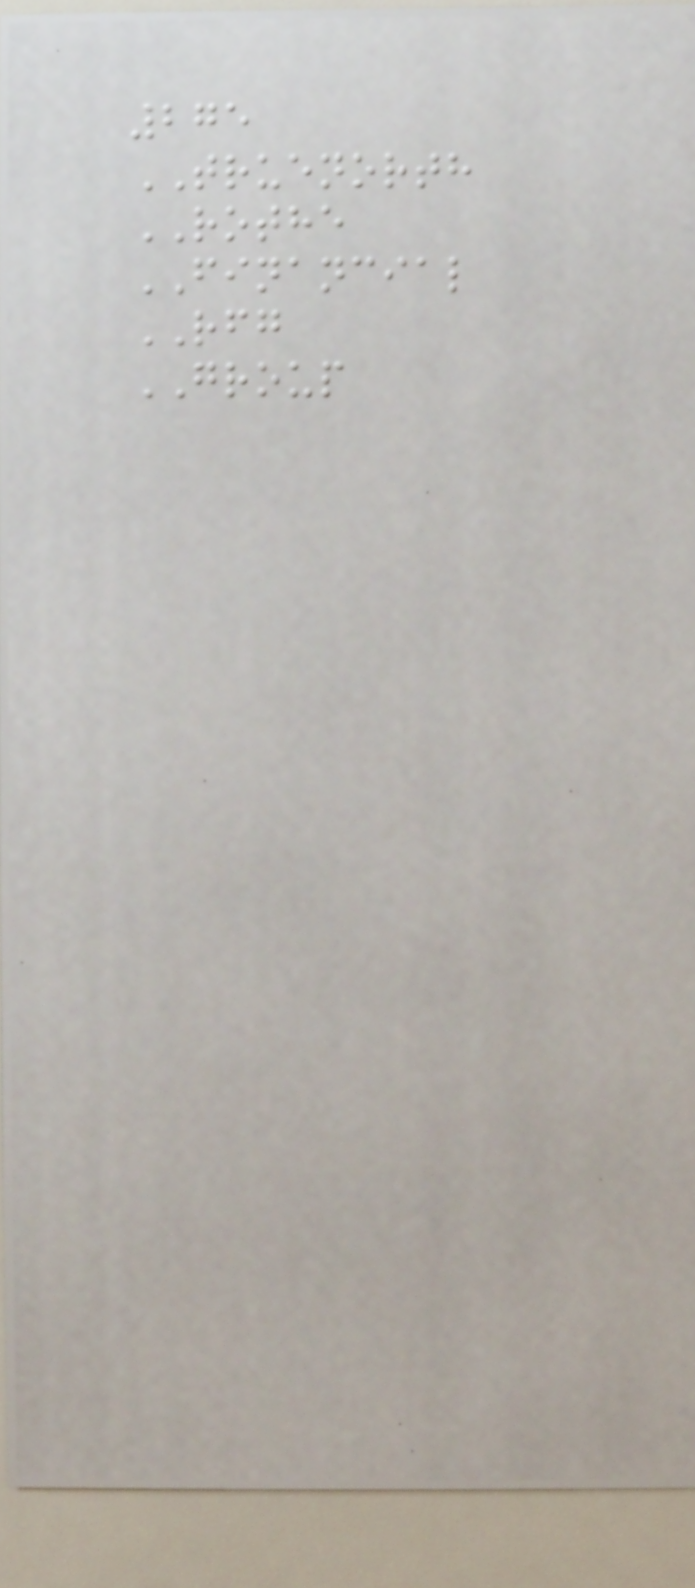275
TRUENORTH
ROTHE
FINANCIAL
RFG
GROUP
